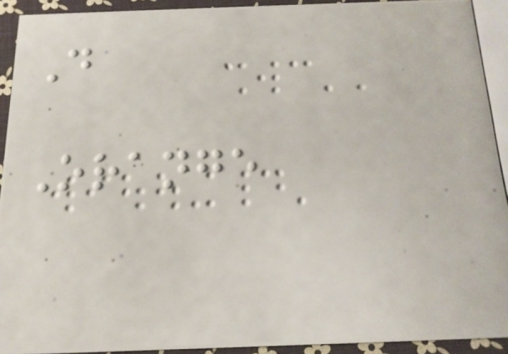D
Orange
